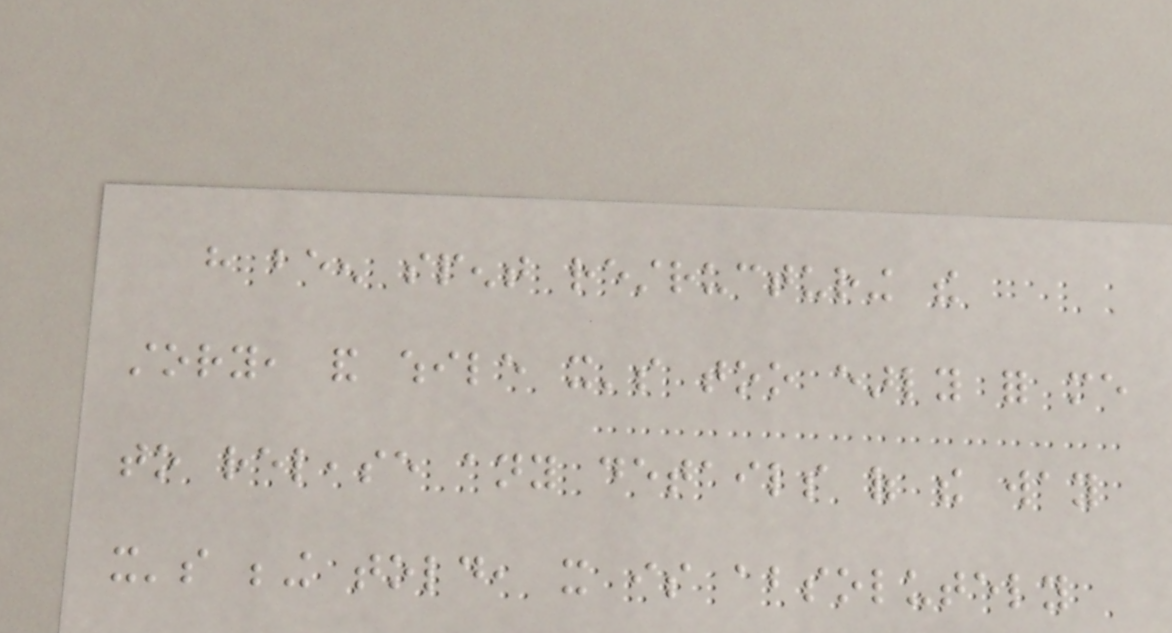have been spent restructuring the
story, and while it's too early for me
to release any details of the way
it's being told, it is absolutely
